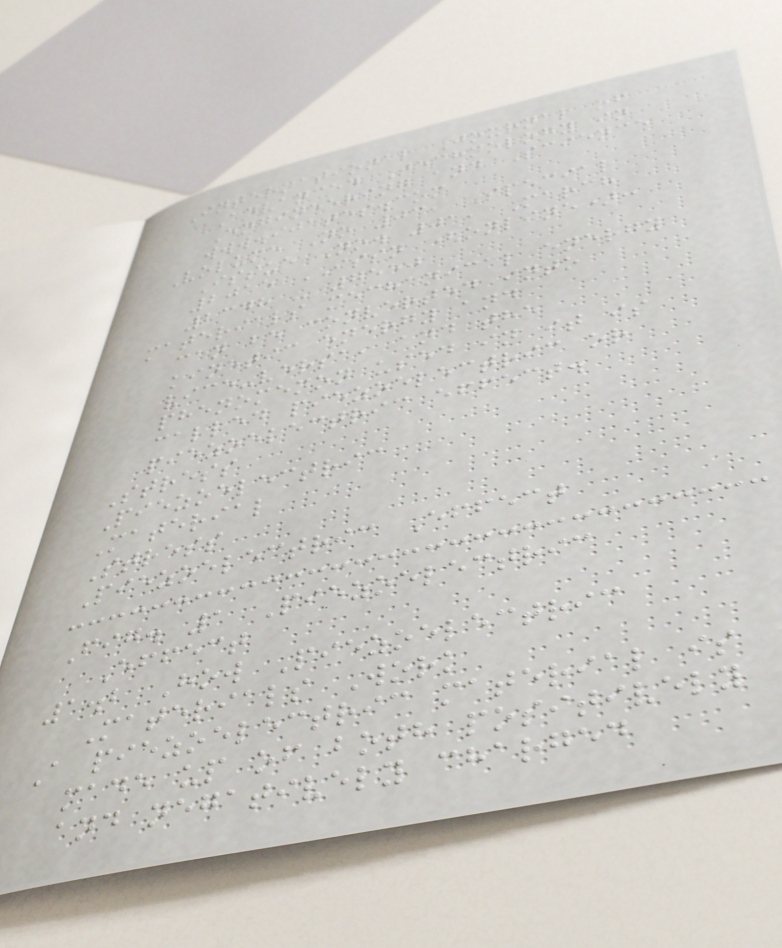International Journal of
Advanced Technology in
Engineering and Science
www.ijates.com
Volume No 03, Special
Issue No. 01, March
2015 ISSN (online):
2348 - 7550
materials mechanical energy
can be converted into
kinetic energy and
vice-versa, and the
phenomenon used in it is
called piezoelectric or
piezoelectric effect.
Stress
Piezoelectric
Material
Stress
Piezoelectric Effect
Fig. 1 Piezoelectric
Effect
1.2 How Piezoelectric
Materials Work
A piezoelectric material is
made up of both positively
and negatively charged
